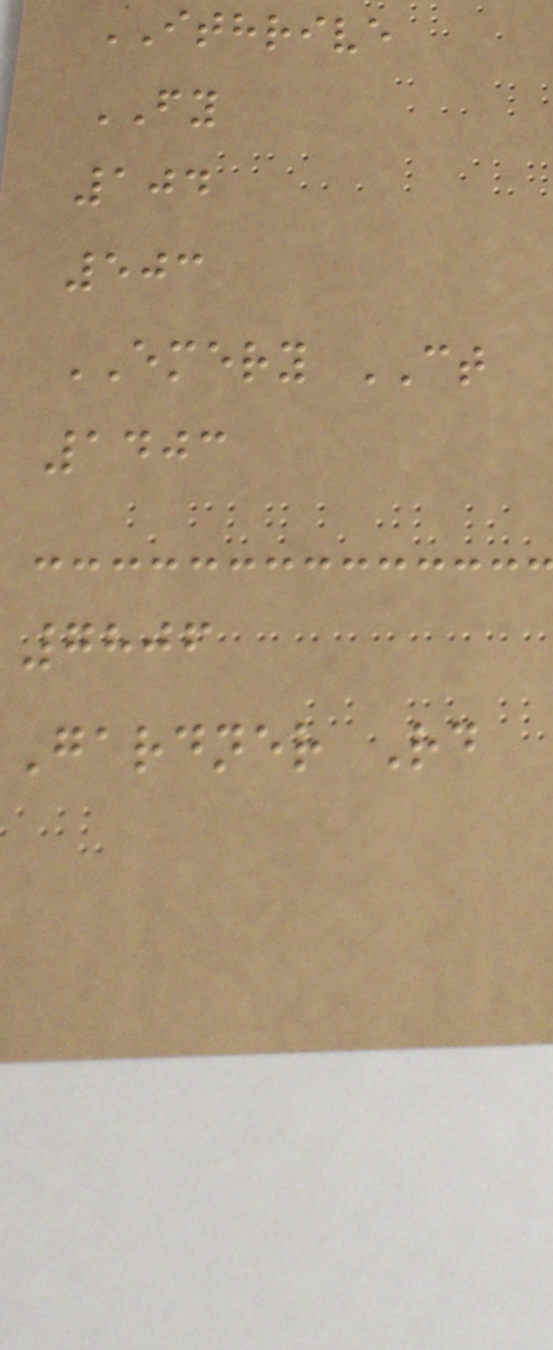ITHRIVE
FY
104
503
EMERY CT
1403
7806
Gardner Rd
